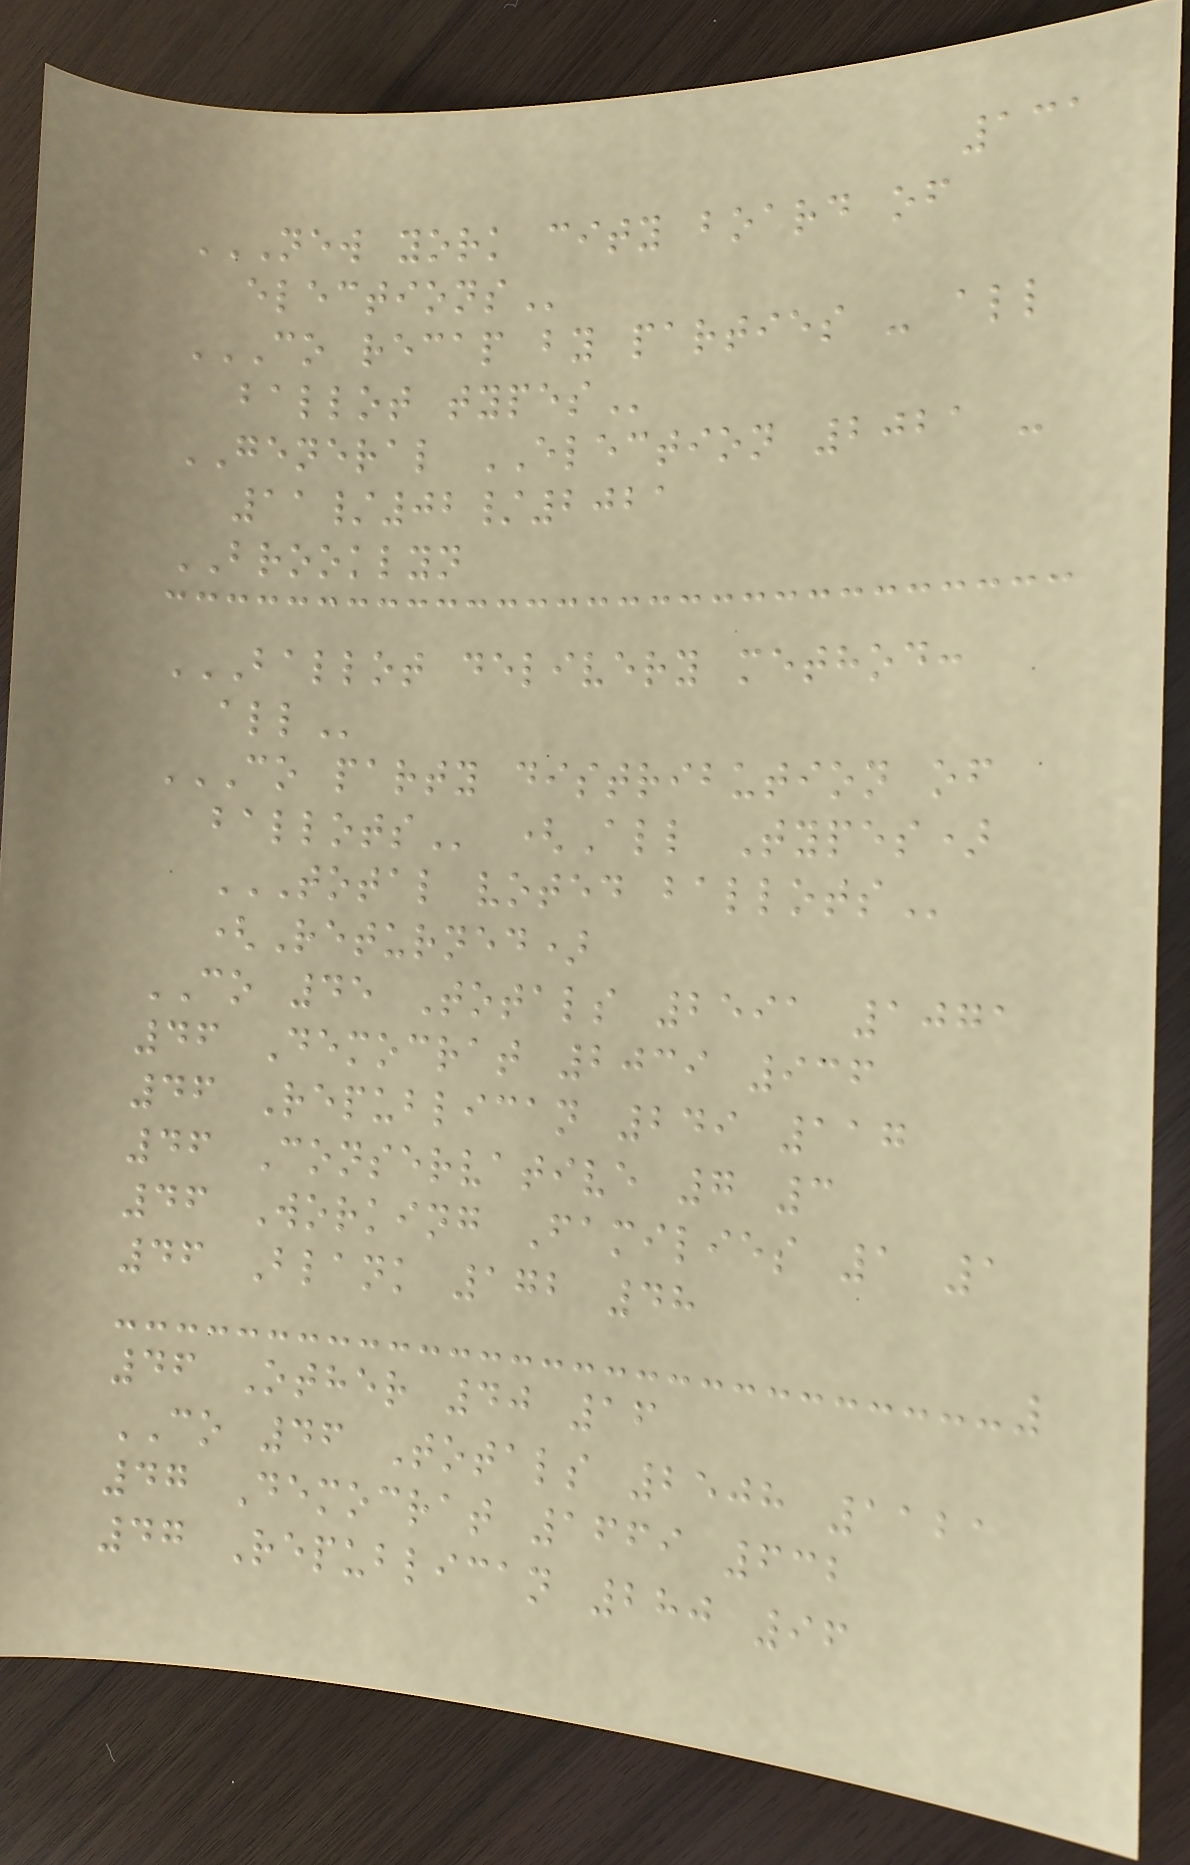131
NEW YORK CITY BOARD OF
ELECTIONS
CO RECAP BY PARTIES - ALL
BALLOT TYPES
GENERAL ELECTION 2021 -
11/02/2021
BROOKLYN
BALLOT DELIVERY METHOD:
ALL
CO PARTY DISTRIBUTION OF
BALLOTS (All Types)
TOTAL VOTED BALLOTS
(Returned)
CO 45 Totals 2591 1071
46 Democrat 2039 936
46 Republican 249 117
46 Conservative 7 3
46 Working Families 1 1
46 Blank 172 48
46 Other 40 16
CO 46 Totals 2508 1121
47 Democrat 1669 632
47 Republican 280 96
